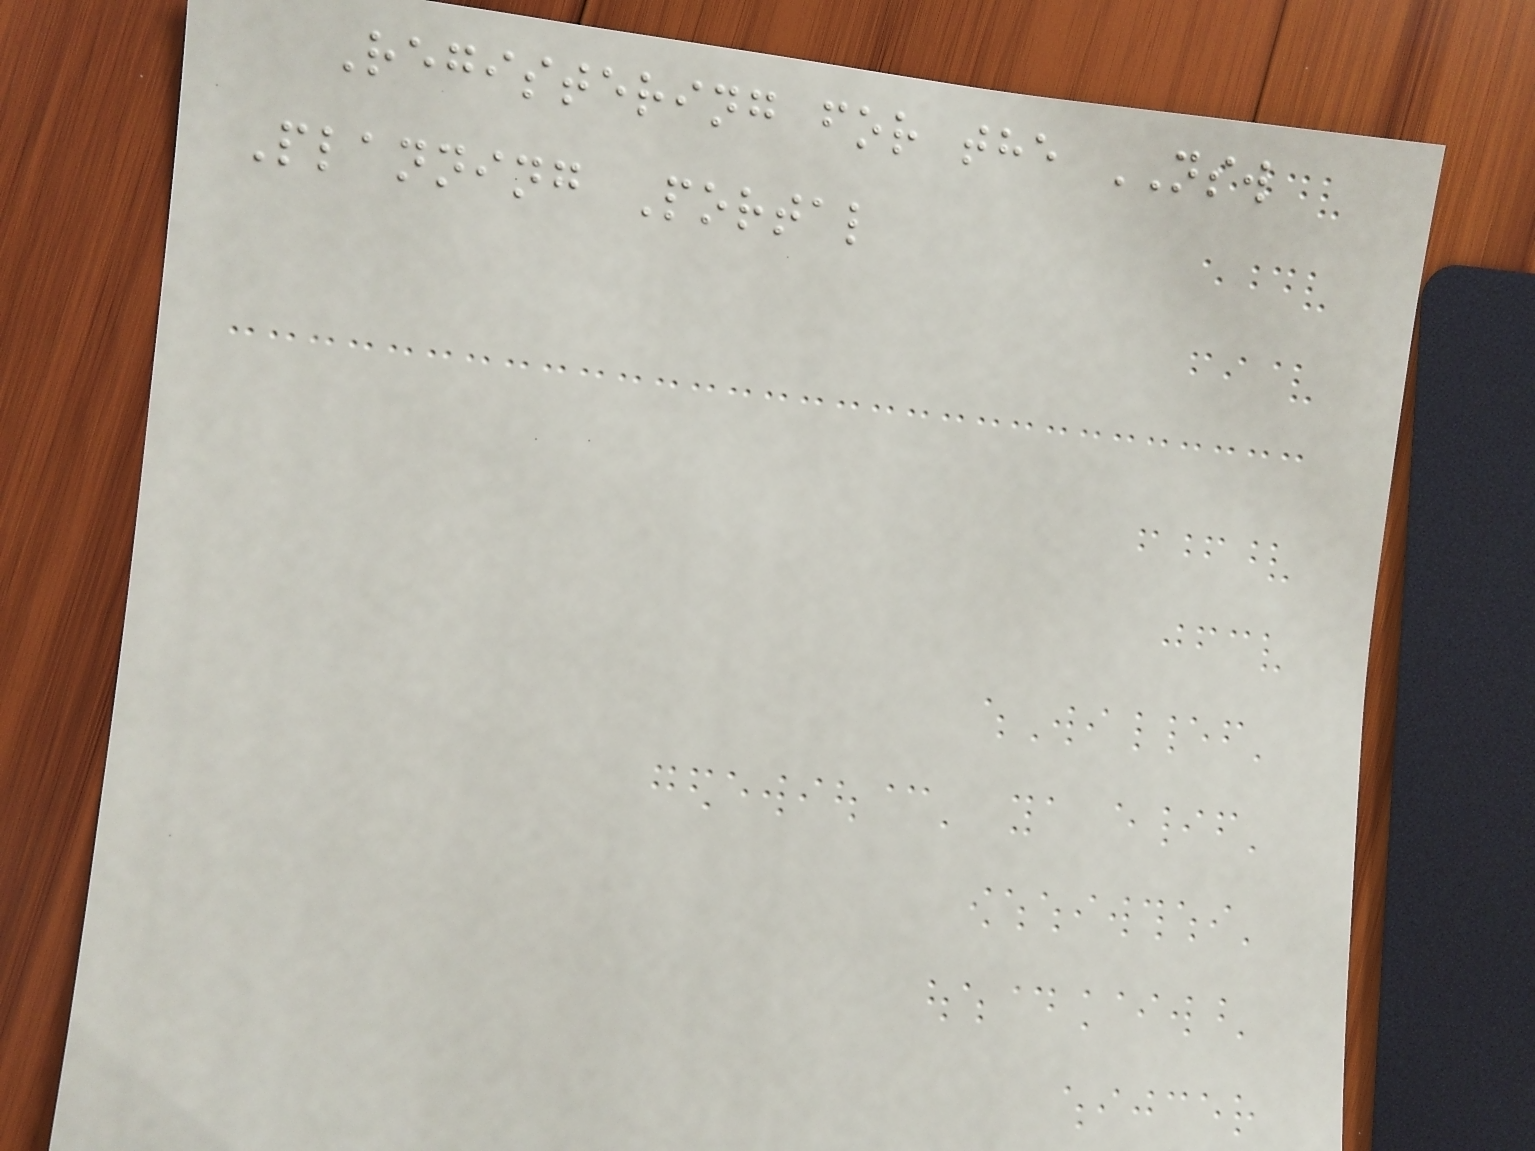Registering for the NSW
Planning Portal
